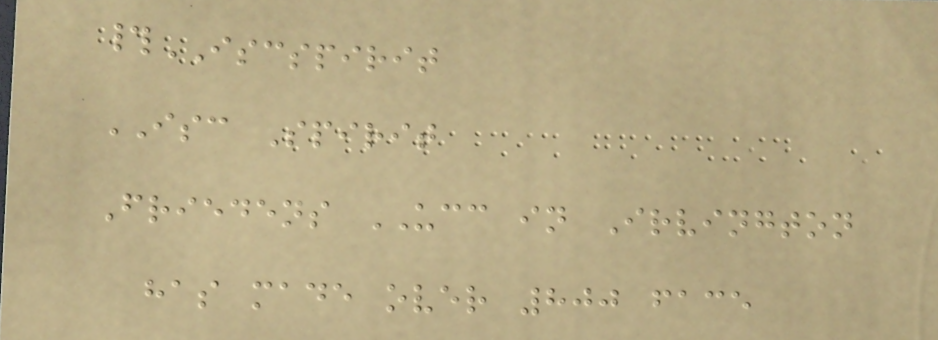#ISCSPIRIT
ISC Spirit
Friedens UCC in Irvington
has made over 800 face
